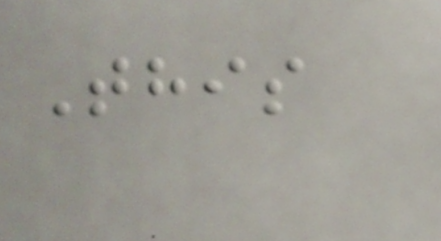This
